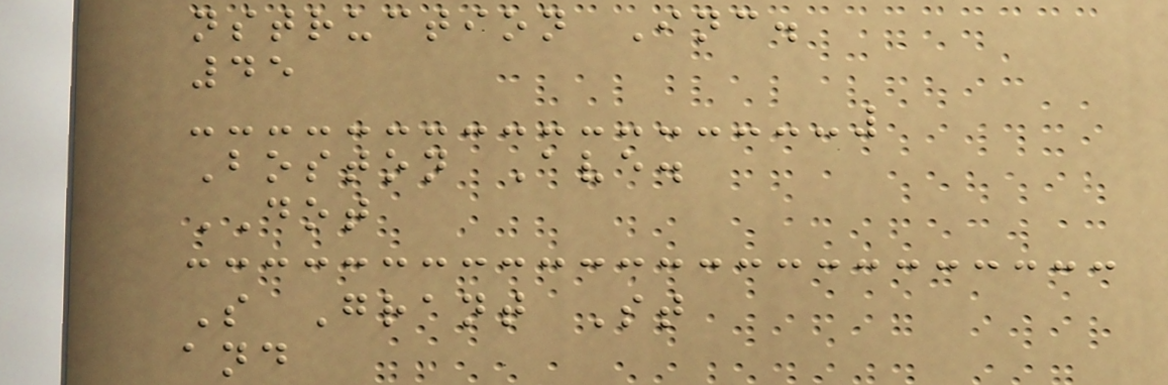nstruction Inc.
45
Boston Ave.
DOT
S Grant St
and
